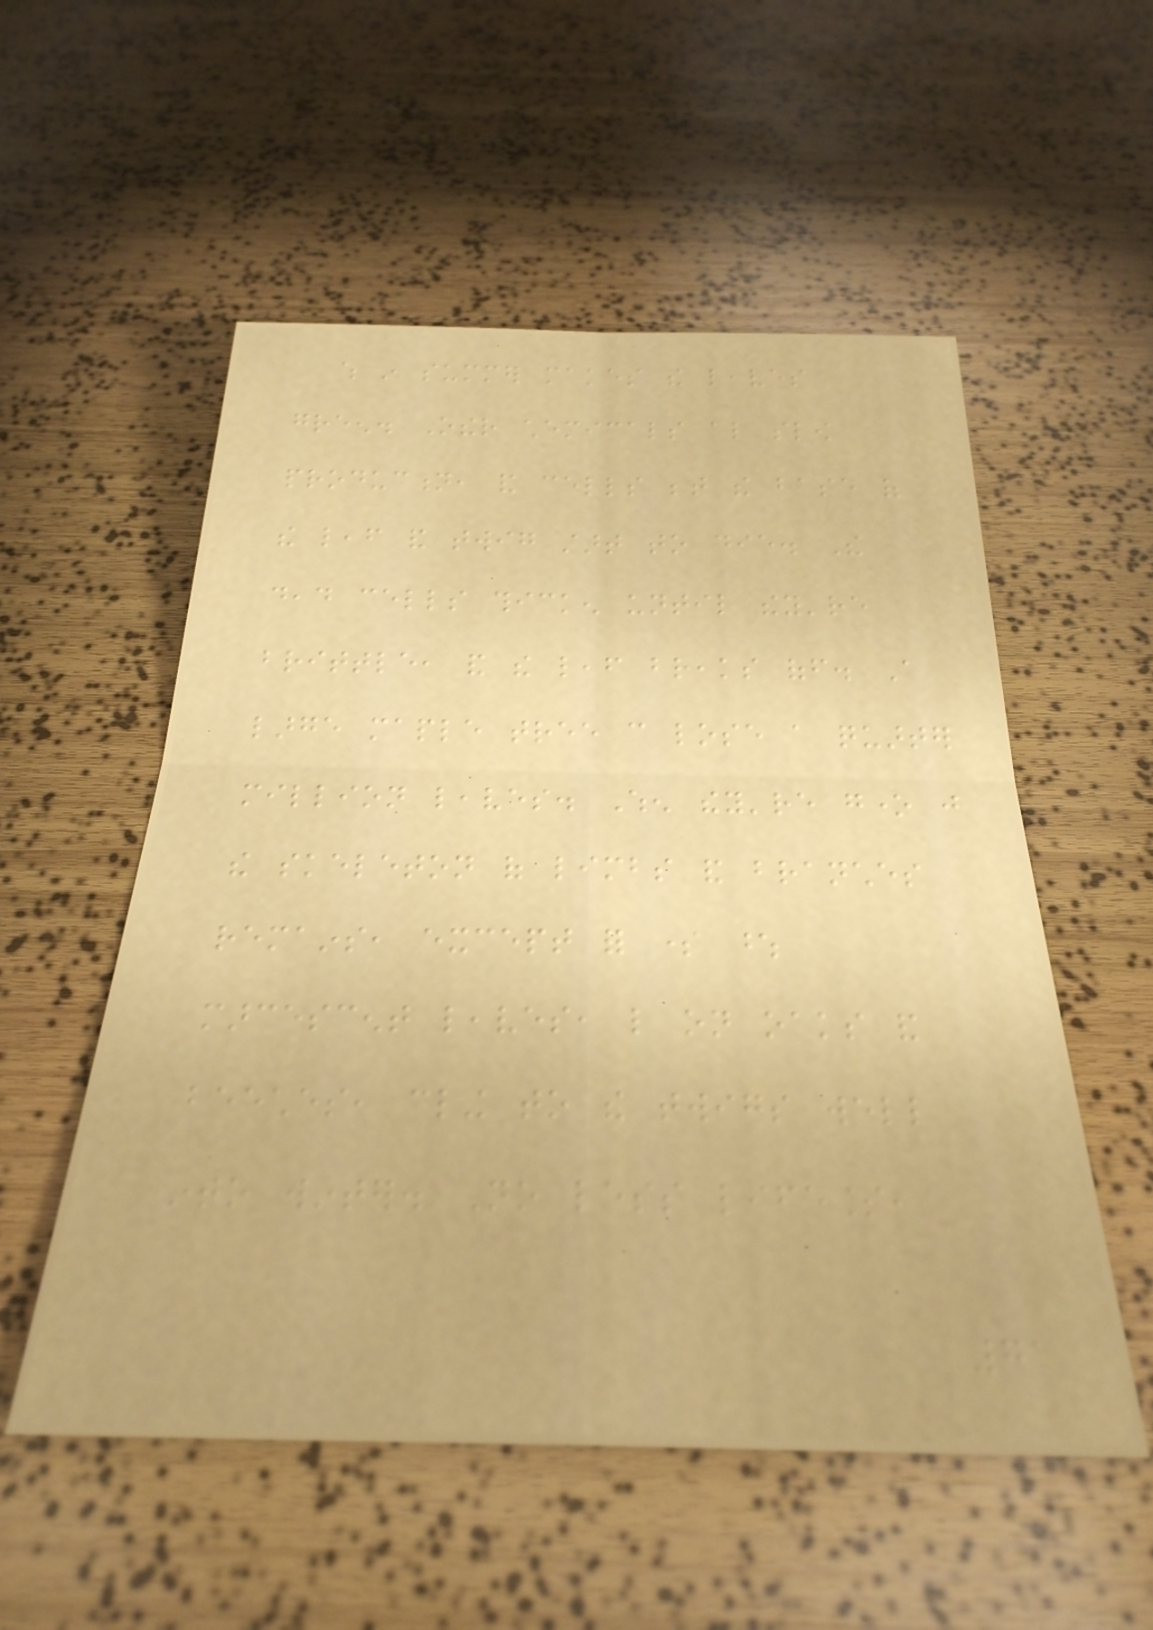which in summer makes the leaves
green. Other chemicals also slow
production, and cells between the base of
the leaf and twig start to die. The
dead cells thicken until they're
brittle, and the leaf breaks off. A
large maple tree can lose a quarter
million leaves. When they're gone just
the skeleton of limbs and branches
remains, except for some whose
marcescent leaves, like on oaks and
beeches, cling to the twigs well
into winter. No less lifeless,
71
